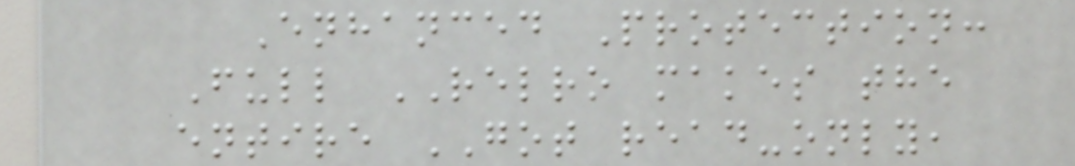Enhanced Protection:
Full RELRO makes the
entire GOT read-only,
